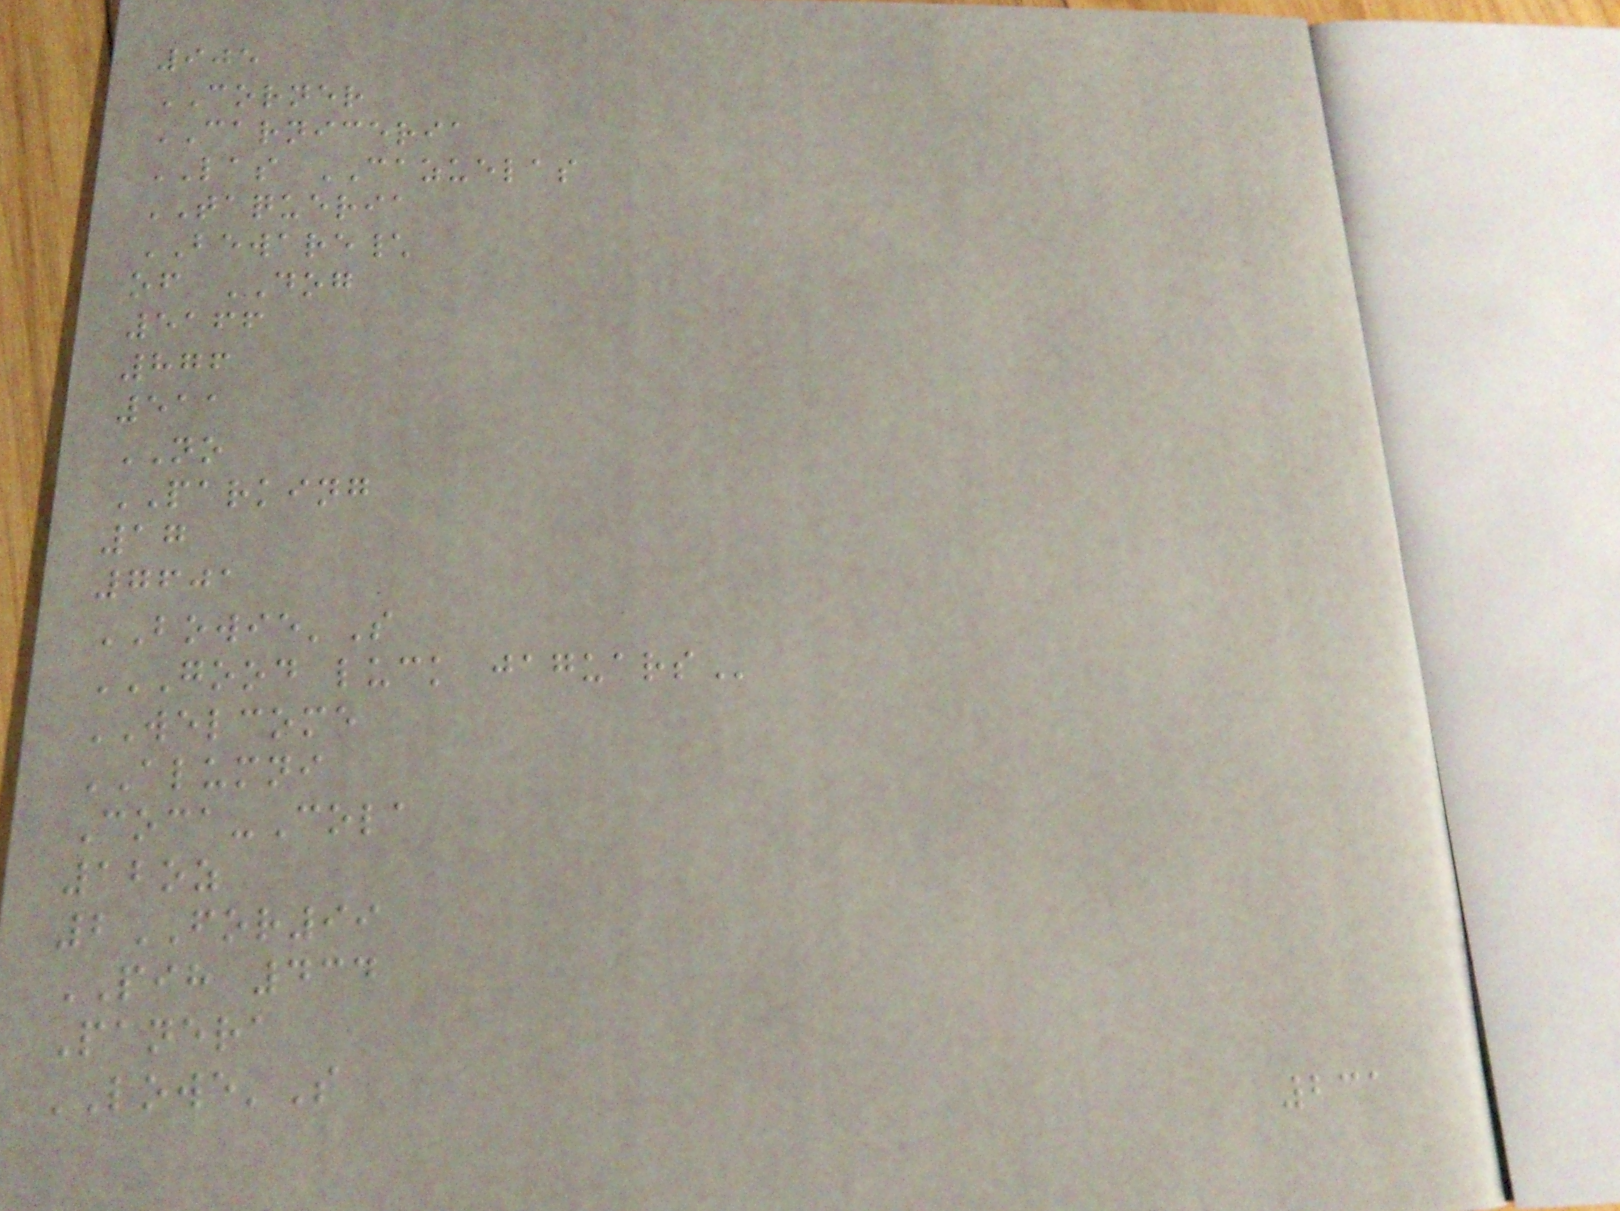905
CORNER
CARNICERIA
LAS CAZUELAS
TAQUERIA
BEWARE\
of DOG
5166
876
511
NO
PARKING
17
7601
BOWIE'S
GOOD LUCK JAGUARS
WELCOME
ALUMNI
Coca-Cola
12oz
2FOR99
PIH 434
Panera
LOWE'S
231
